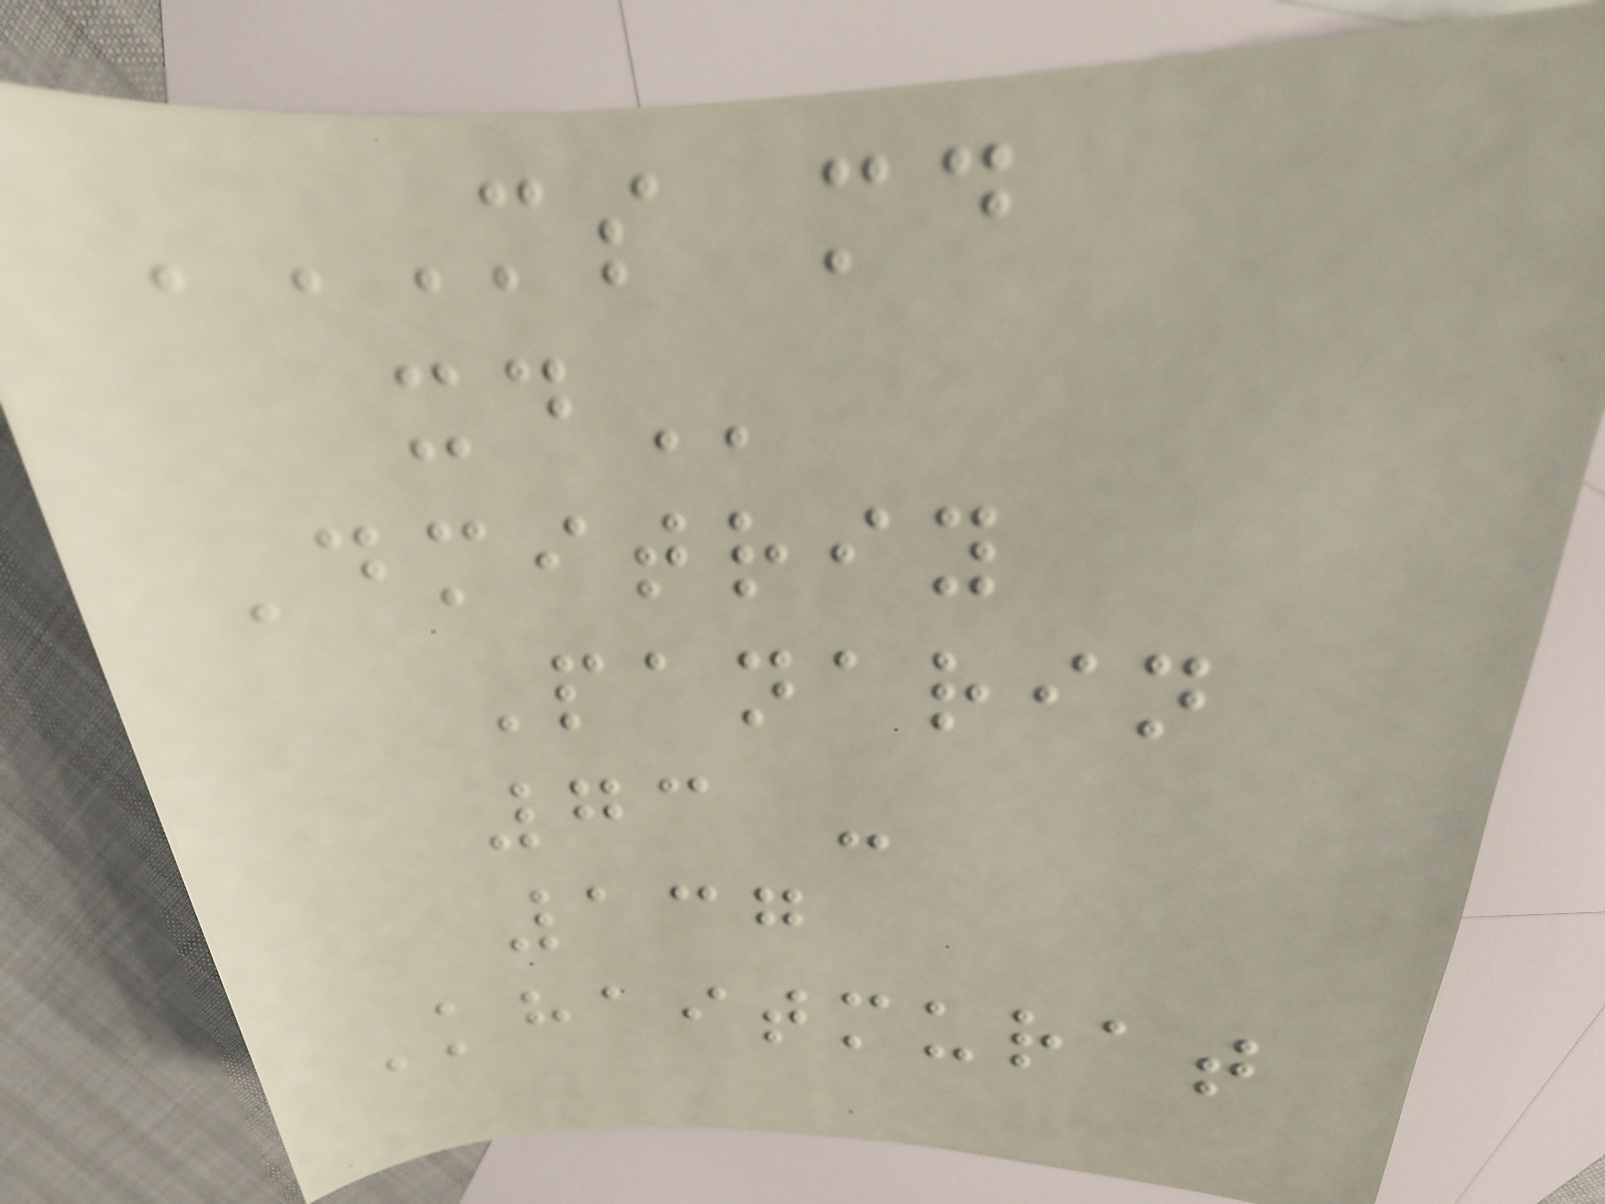MS MD
XD
Dmitriy
Panarin
73 -
137
Khaitmurat
